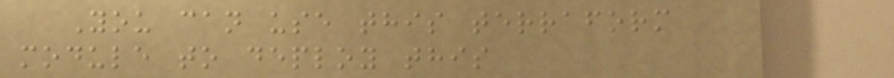You can use this terraform
module to deploy this
